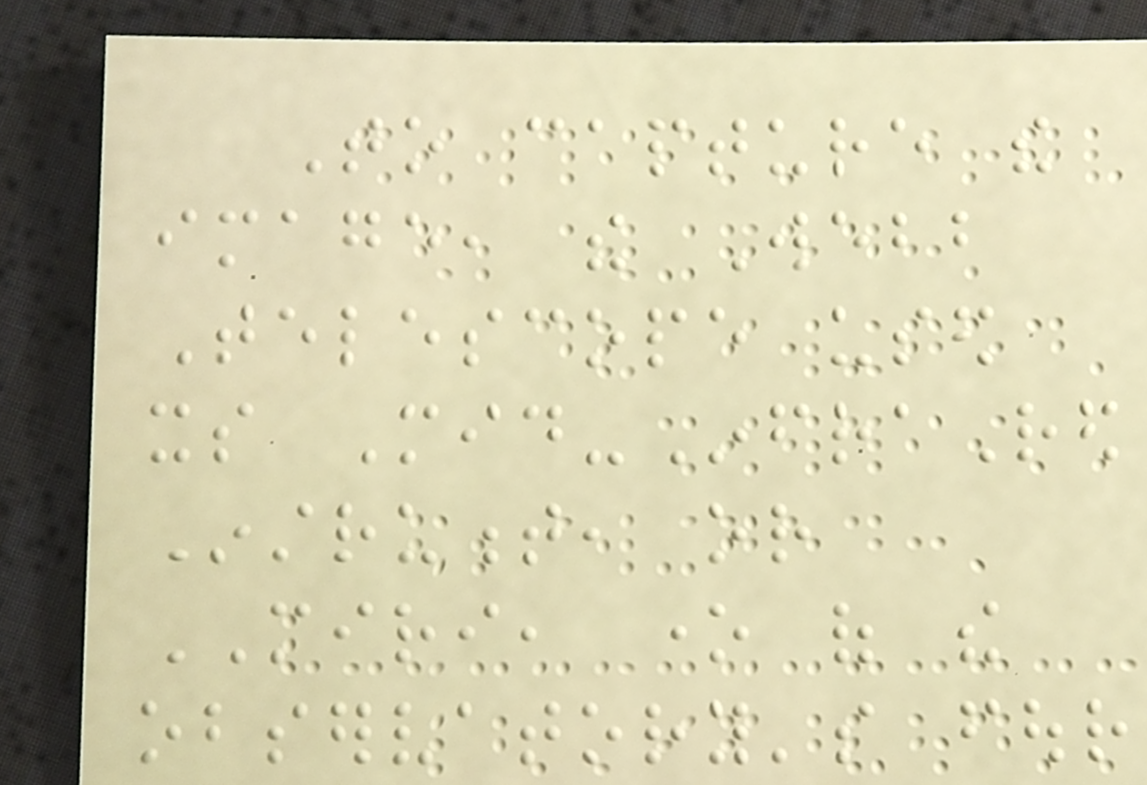To capture the
image, the Webb
Telescope used
its Mid-InfraRed
Instrument, or
MIRI, one of the
observatory's four
